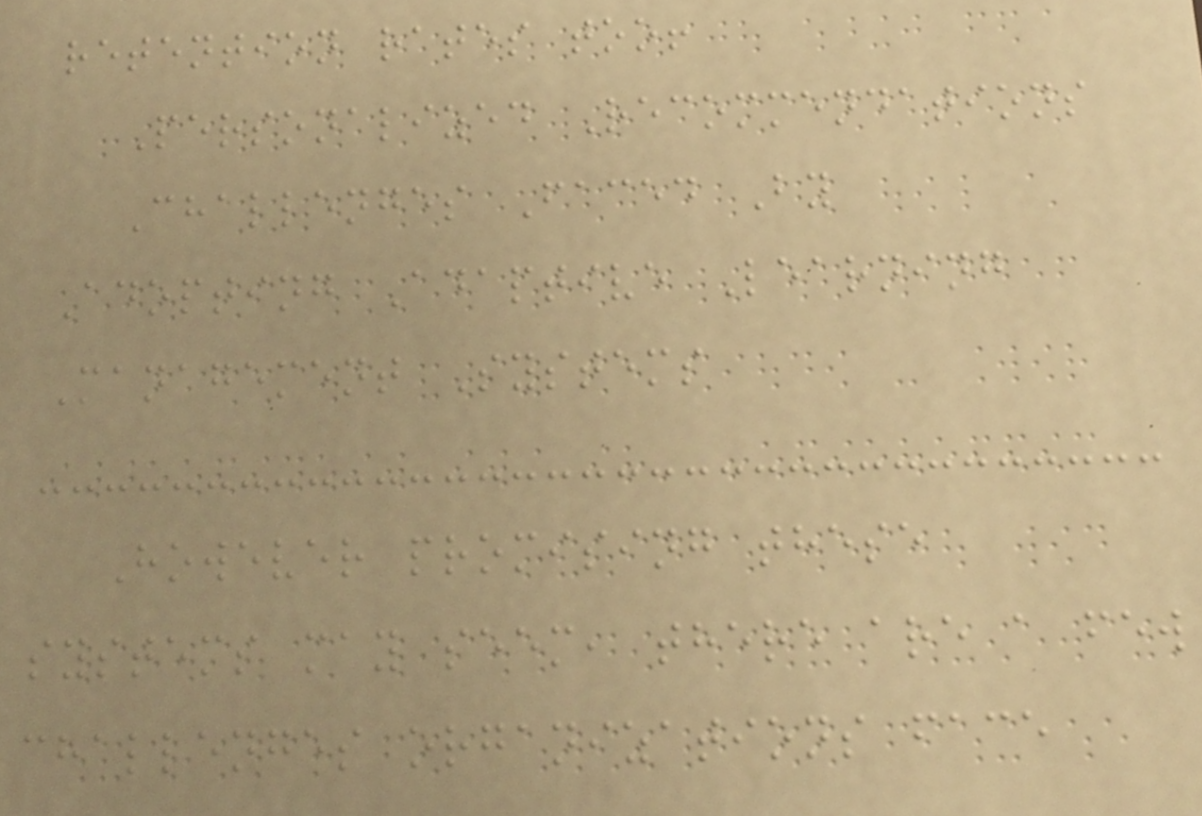retention rates too!
Personalized Recommendations
Challenges Faced By
Adopting Adaptive Learning
Management Systems
However promising these
systems may seem, there are a few
challenges organizations face
